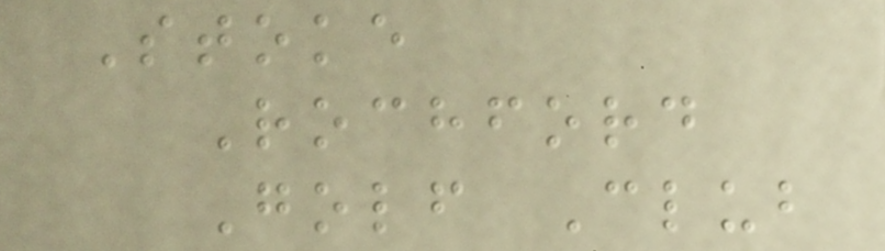Stoke
Rochford
Golf Club
